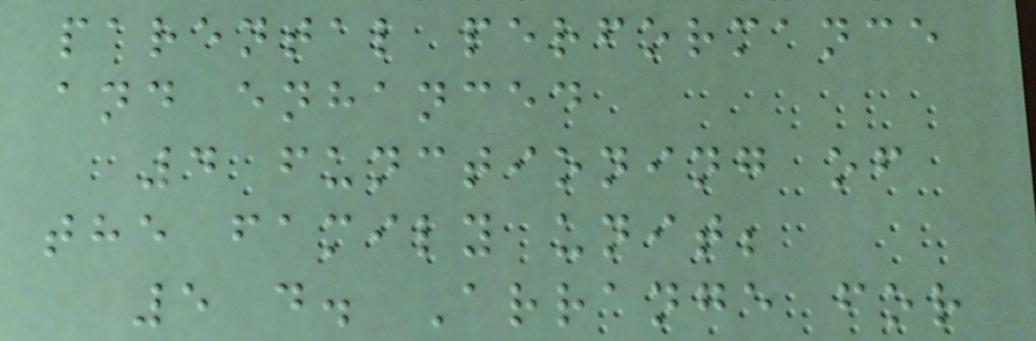parental performance
and enhanced
4 functioning of
the family unit;
5 d. Arrange for
